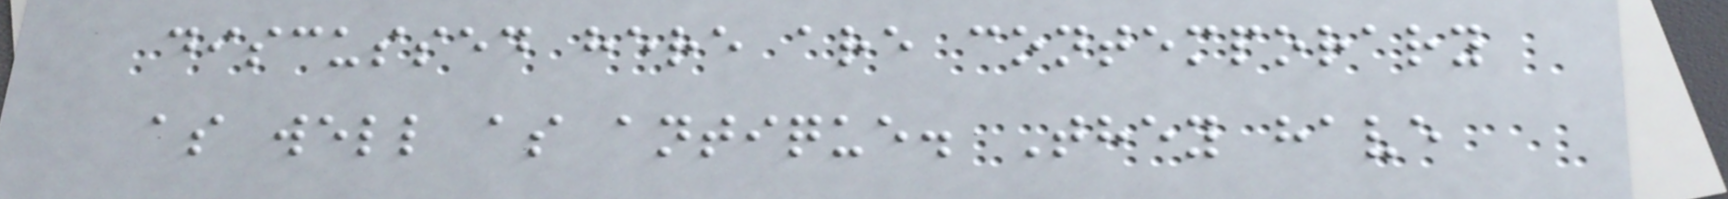discussed here are contemporary
as well as antique. They have
